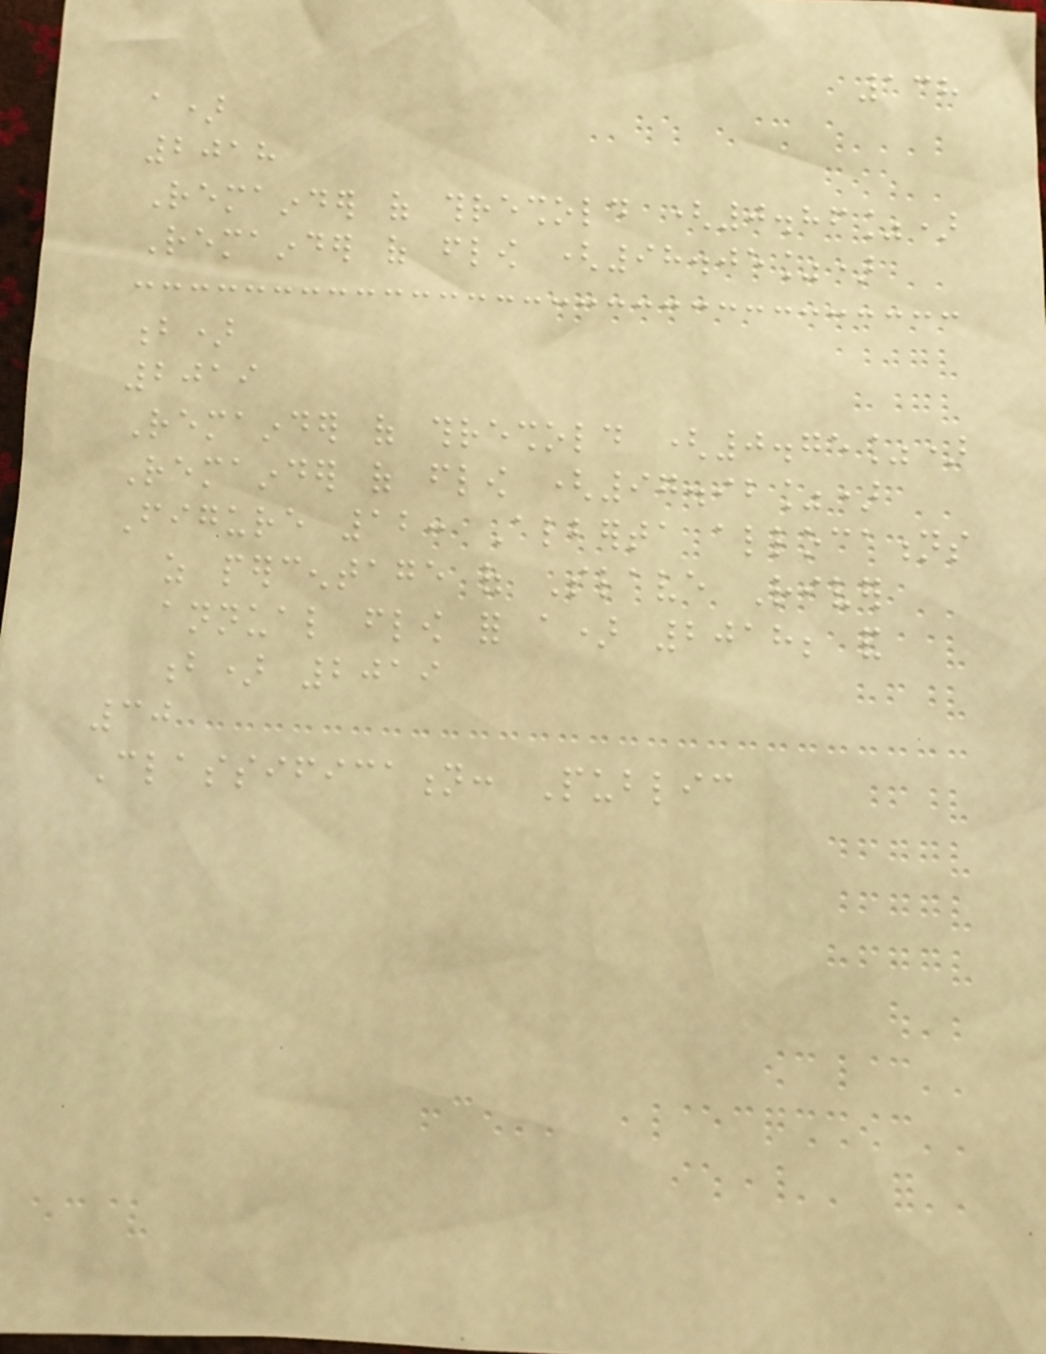138
a)
2018
Remainder of threshold (0.86%)
Remainder of flow (98.05%)
b)
2019
Remainder of threshold (0.75%)
Remainder of flow (97.92%)
Figure 12: Alberta allocations
as percentage of Slave River
annual flow for a) 2018; and
b) 2019
30
Classification: Public
